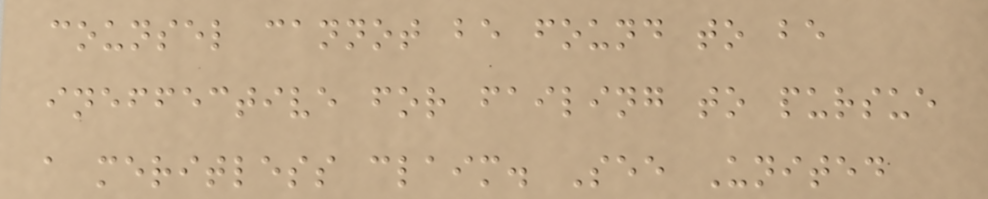counsel cannot be found to be
ineffective for failing to pursue
a meritless claim. See United
